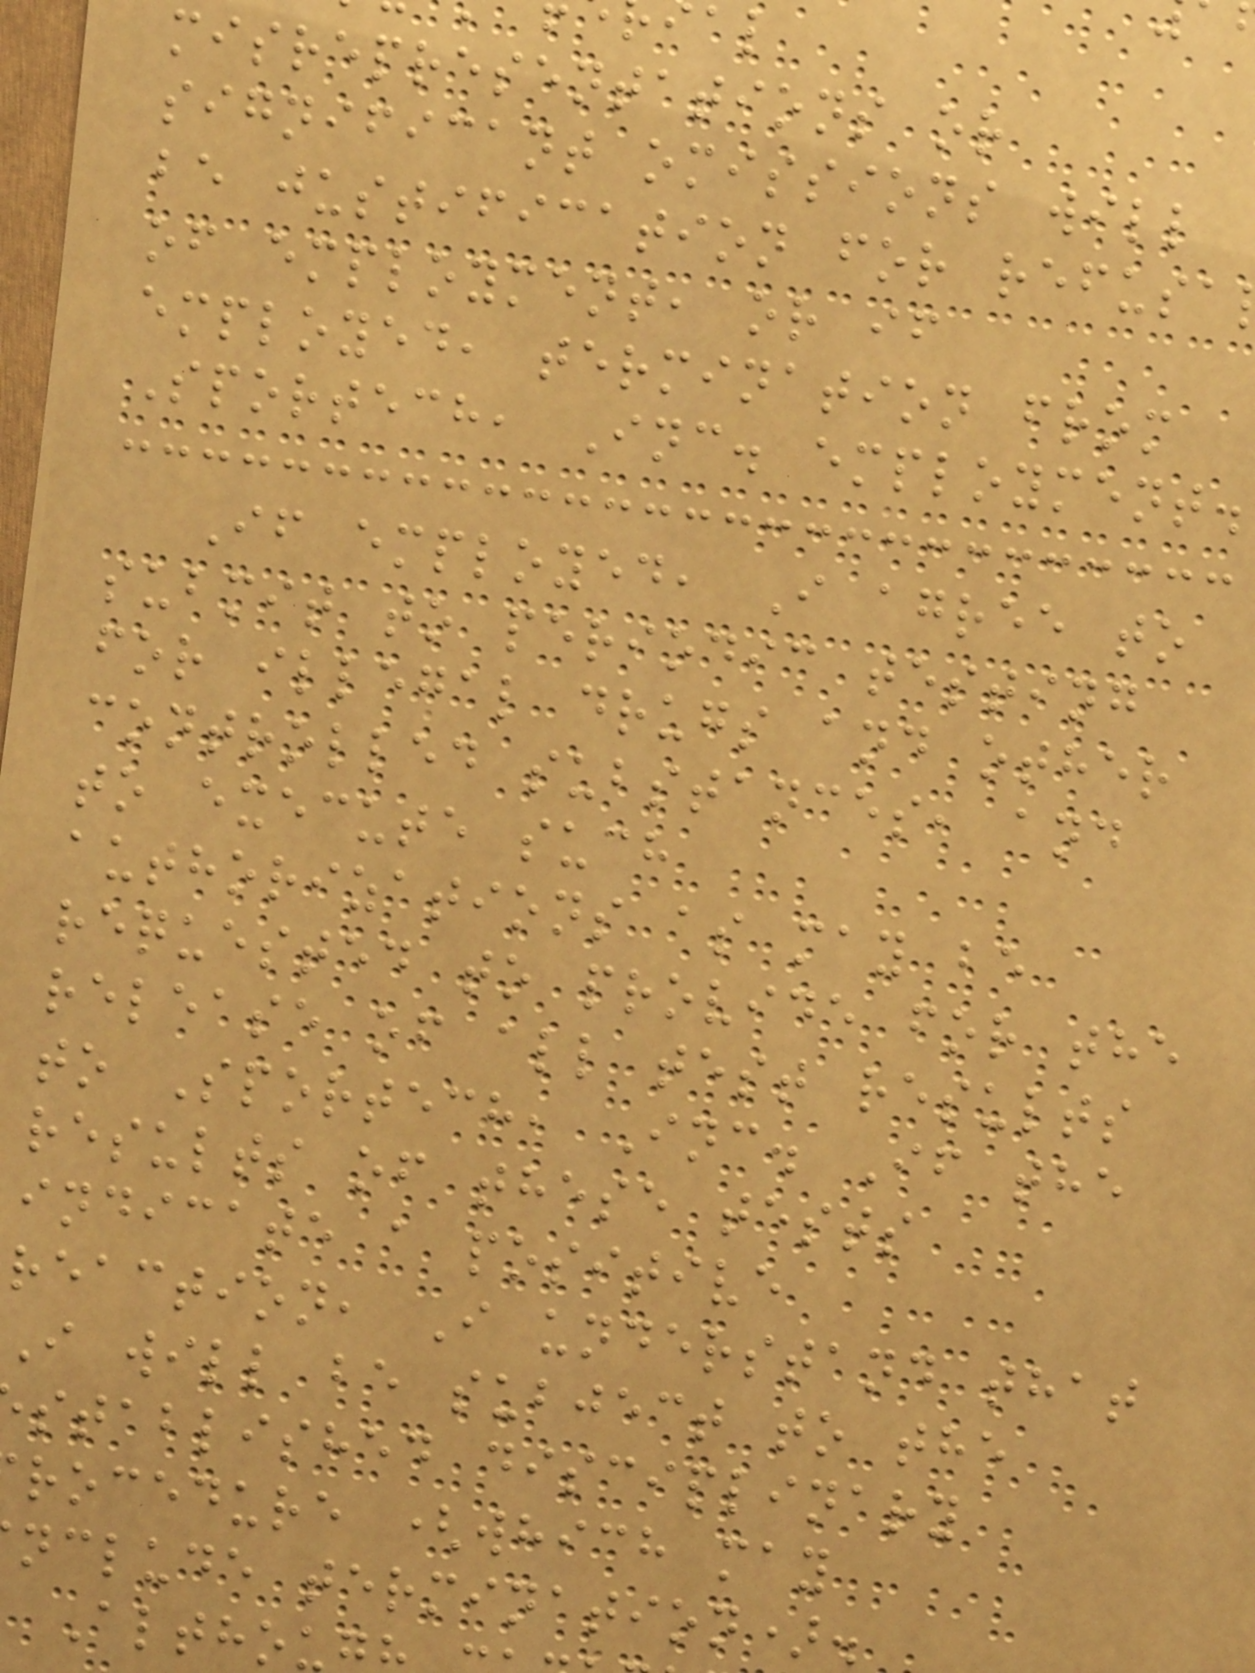misrepresentations or
significant omissions will
be justification for refusa
of employment, or if
employed, termination from
Sportech, Inc. employment.
If employed, I agree to
submit to periodic testing
for illegal drugs and other
controlled substances, and
to execute such
authorizations as may be
requested to provide for the
release of all test results
to Sportech, Inc. If the
results of these tests
indicate a positive
reaction, I understand that
I will be subject to the
stablished disciplinary
rocedure (which may
nclude termination).
Althou
